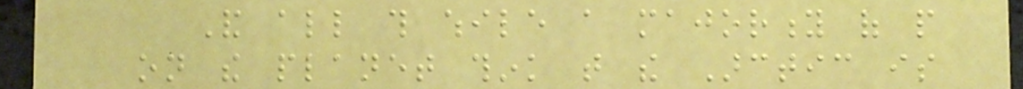And all this while a majority of people
on the planet think that the Arctic is
